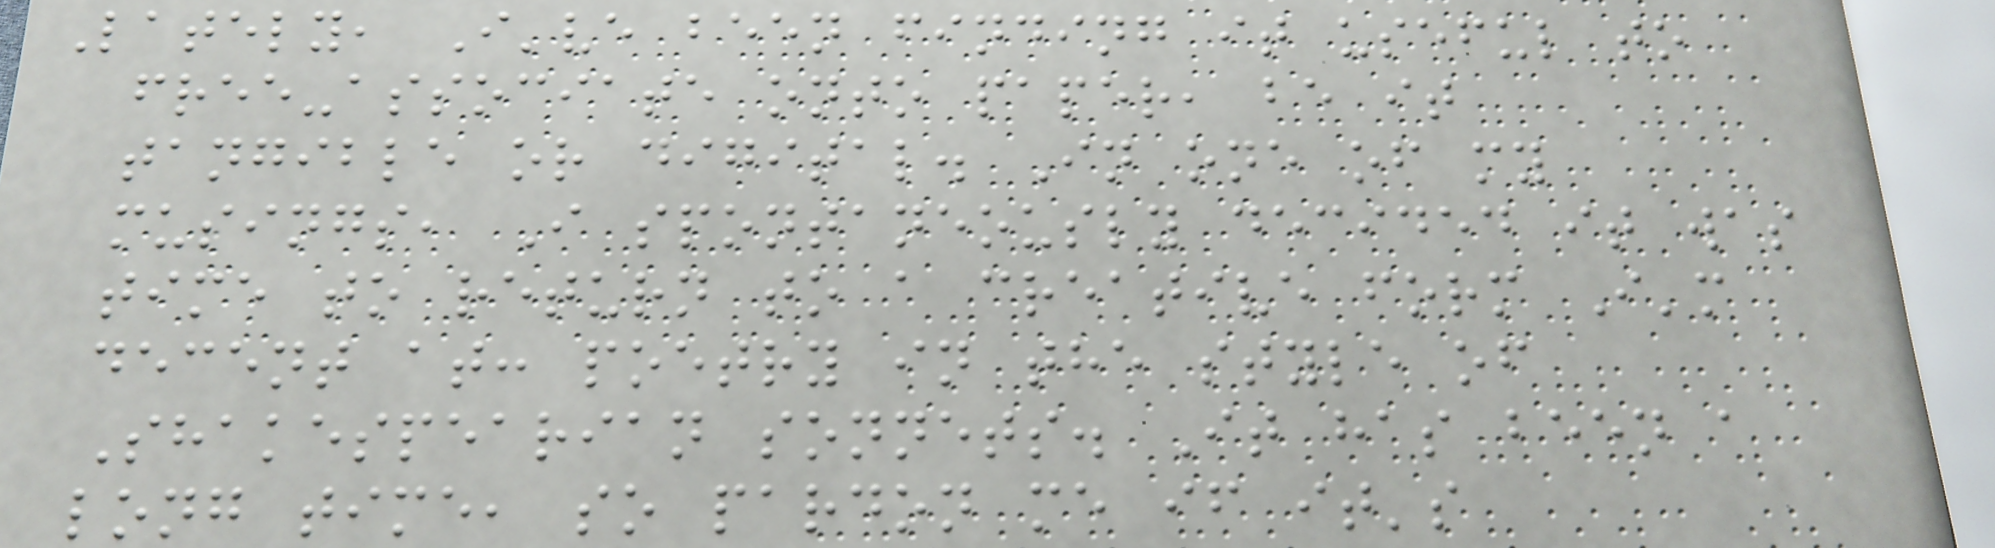Lately, I've been finding it useful to
free-associate onto paper, be it
tangible or digital. In one of my
musings, I spontaneously decided it was
time to return to a creative form I'm
decent at: poetry in the style of
Shakespearian sonnets. It has been a
long time, so pardon me if it's
